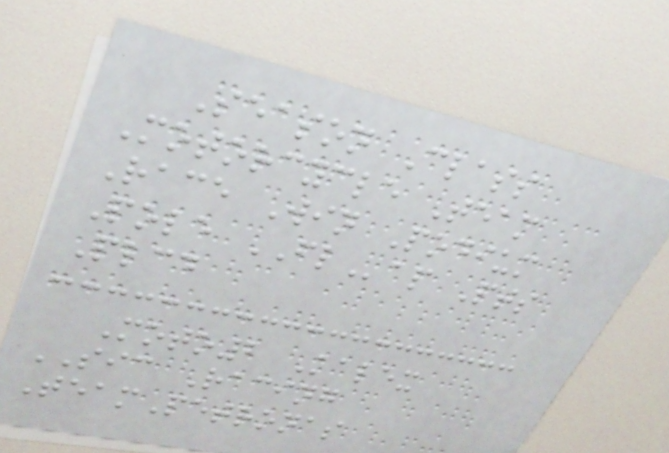Season Class
Motorcycle Team
Race Win Podium
Pole FLap Pts
Plcd
Moto2 Kalex
SIC Racing
TeamPetronas
